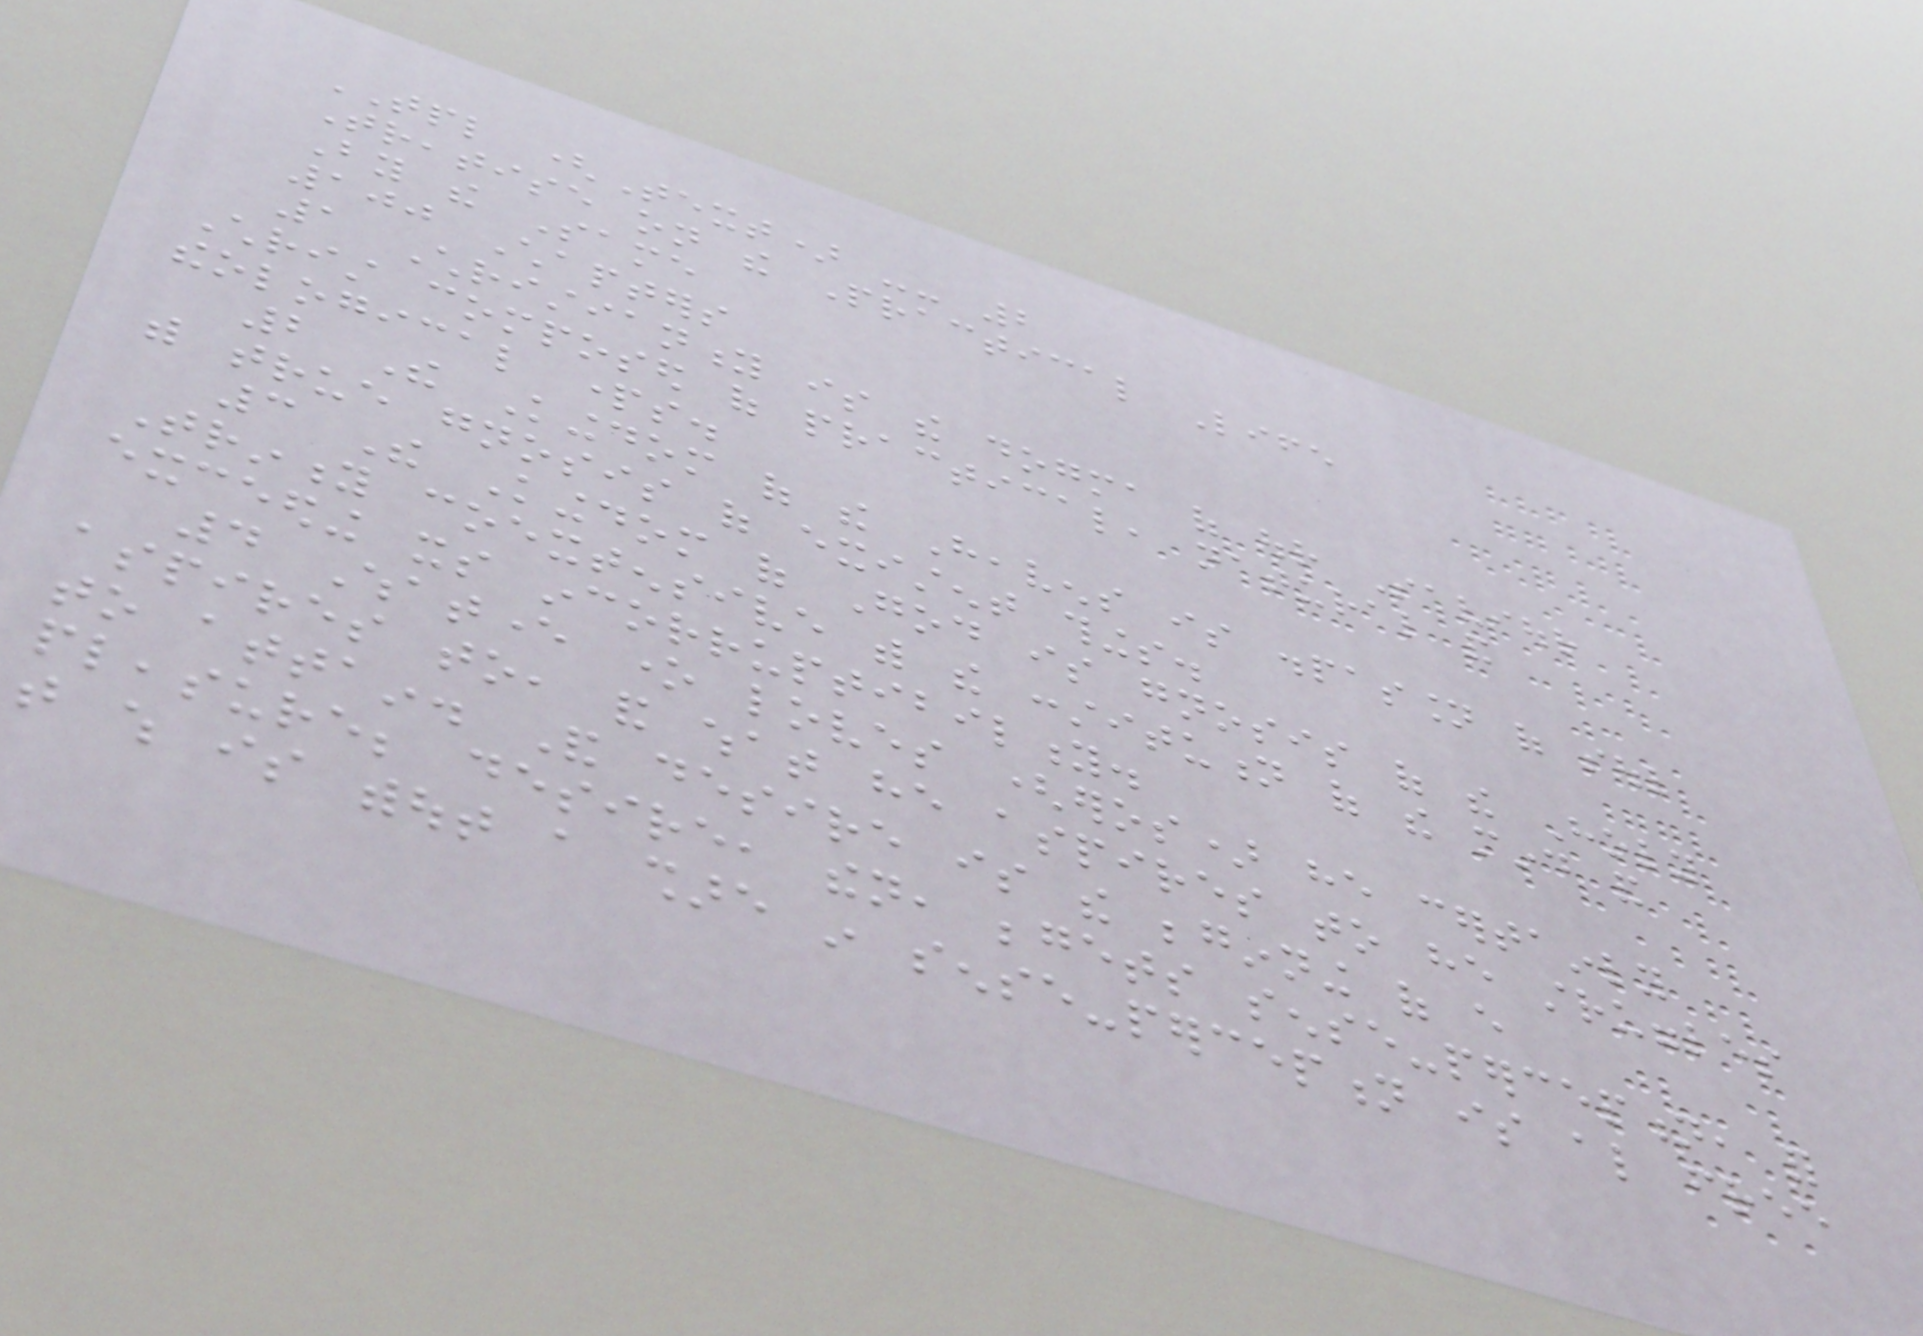TPL (Text) -- 2
Treatise on the Practical Life
By the Same
100 Chapters
1 Christianity is the dogma of our Saviour
Christ composed of practical, natural and
theological parts.
2 The Kingdom of the Heavens is dispassion of soul
with true gnosis of existent things.
3 The Kingdom of God is gnosis of the Holy
Trinity coextensive with the constitution of the mind and
exceeding its incorruptibility.
4 Whatever one loves (eros) he certainly
aspires to, and what he aspires to he struggles
to attain. And desire is the beginning of every
pleasure; desire, then, begets sense-perception, for
that which is without a share in sense-perception is also free
